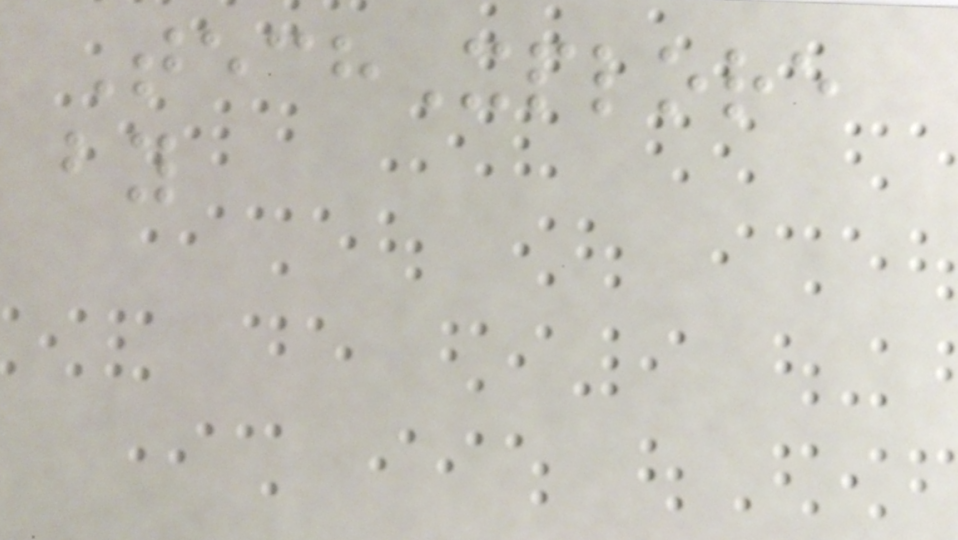TechXplore
by
